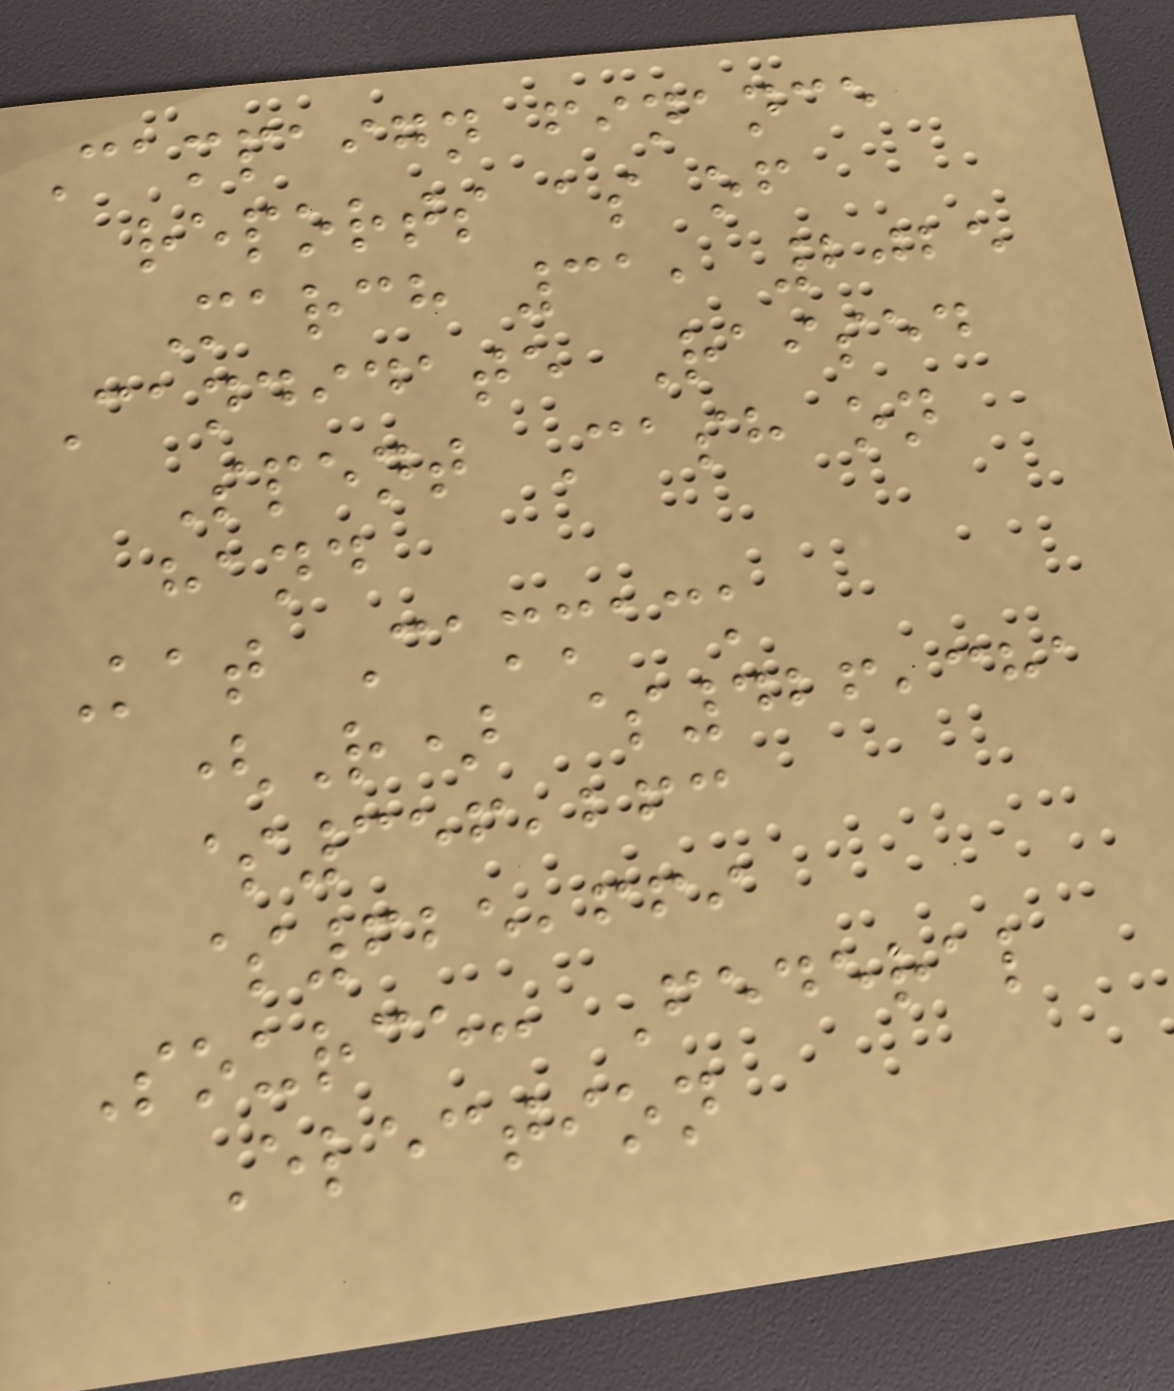Campaign finance
reports as of
March 31, 2025
Candidate Raised
Spent Cash on
hand
Kat Cammack
(R) $426,381
$356,263
$625,669
Source: Federal
Election
